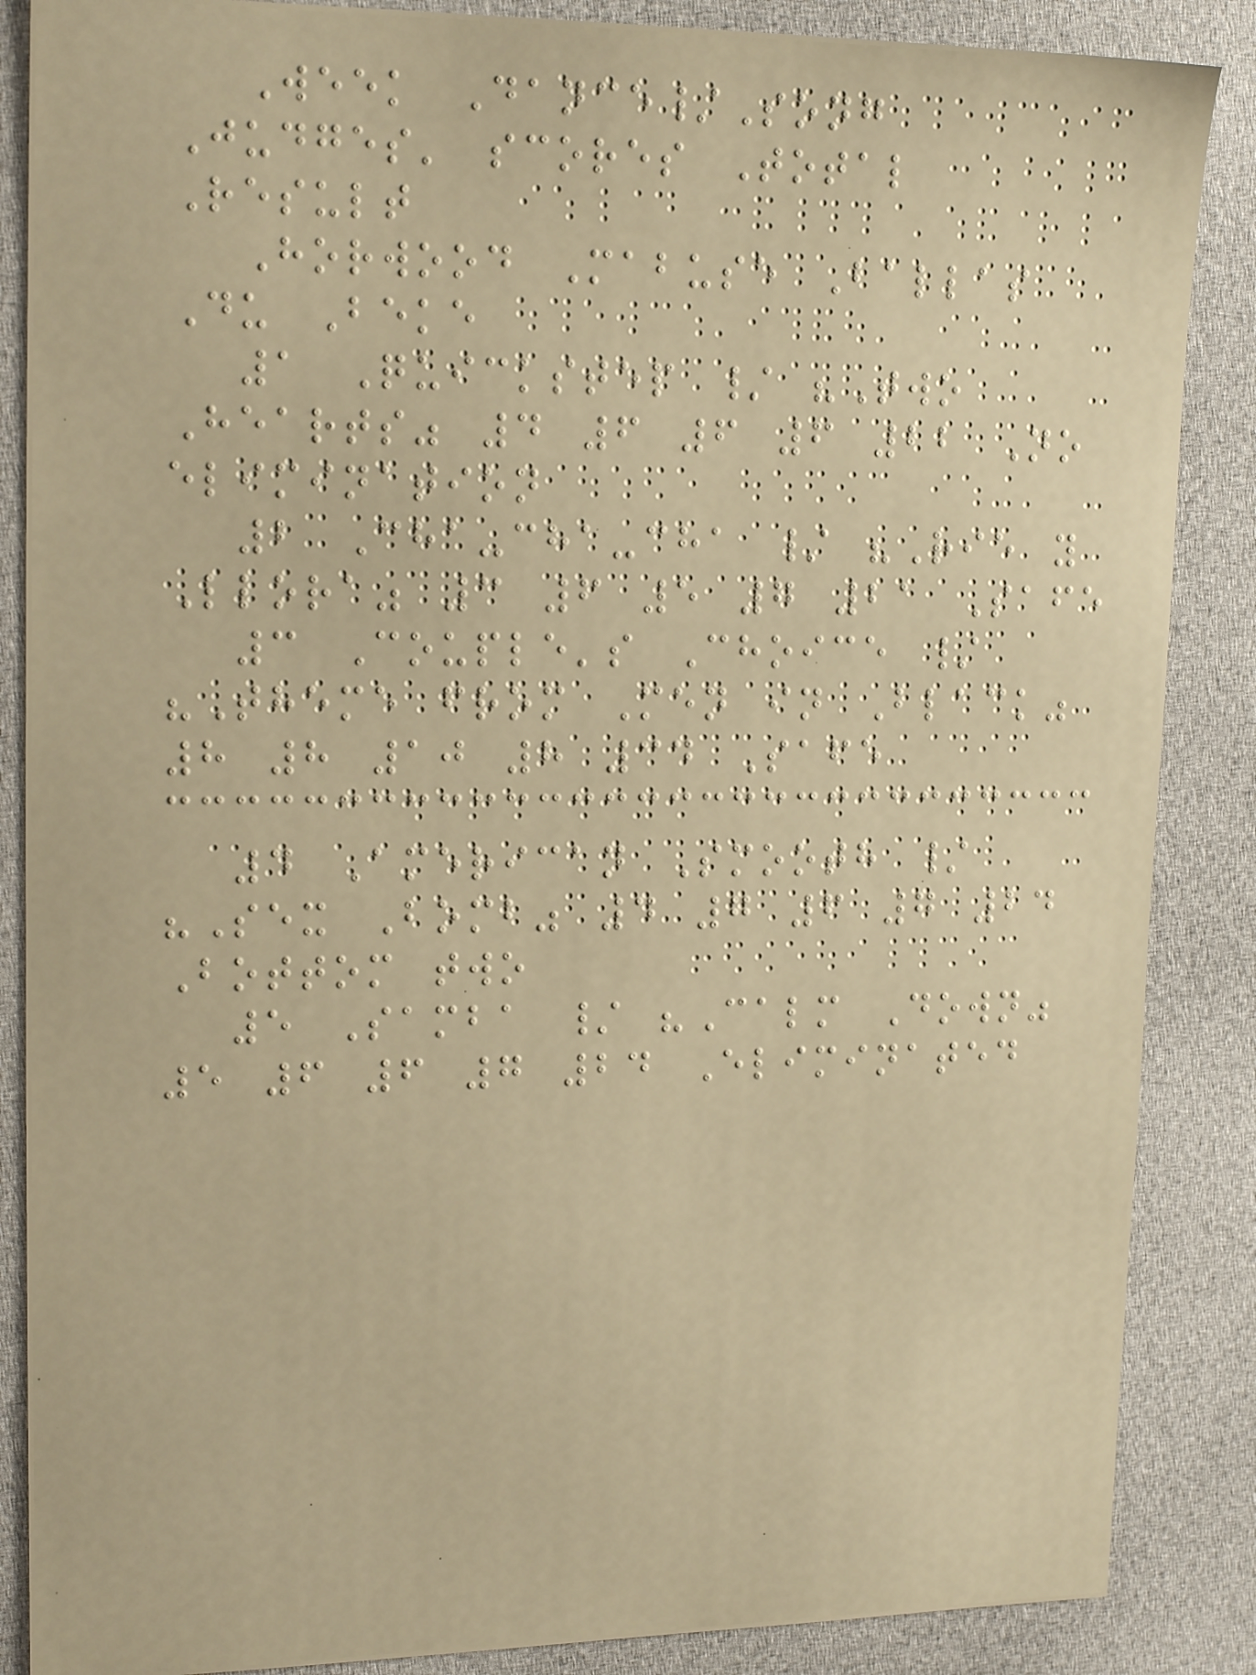Week Dance/Song
Judges' scores Total
Result
Horwood Mabuse Ballas
Du Beke
1 Quickstep / "Two
Hearts" 4 6 6 6 22 No
elimination
2 Cha-cha-cha / "Rie y
Llora" 3 6 5 7 21 Safe
3 Couple's Choice /
"Theme from Men in Black"
8 8 10 8 34 Safe
4 American Smooth /
"Sex Bomb" 4 7 6 7 24
Bottom two
5 Samba / "Calm Down"
5 6 6 7 24 Eliminated
